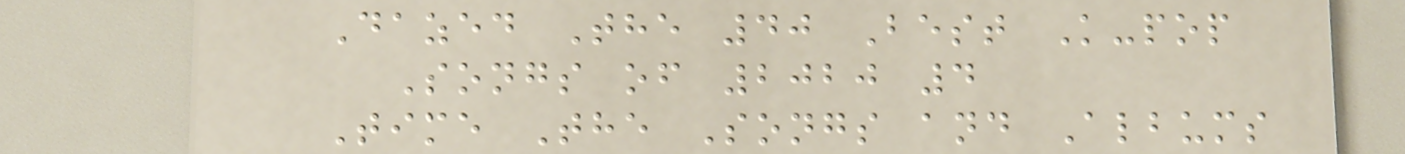Dazed The 40 Best K-pop
Songs of 2020 4
Time The Songs and Albums
